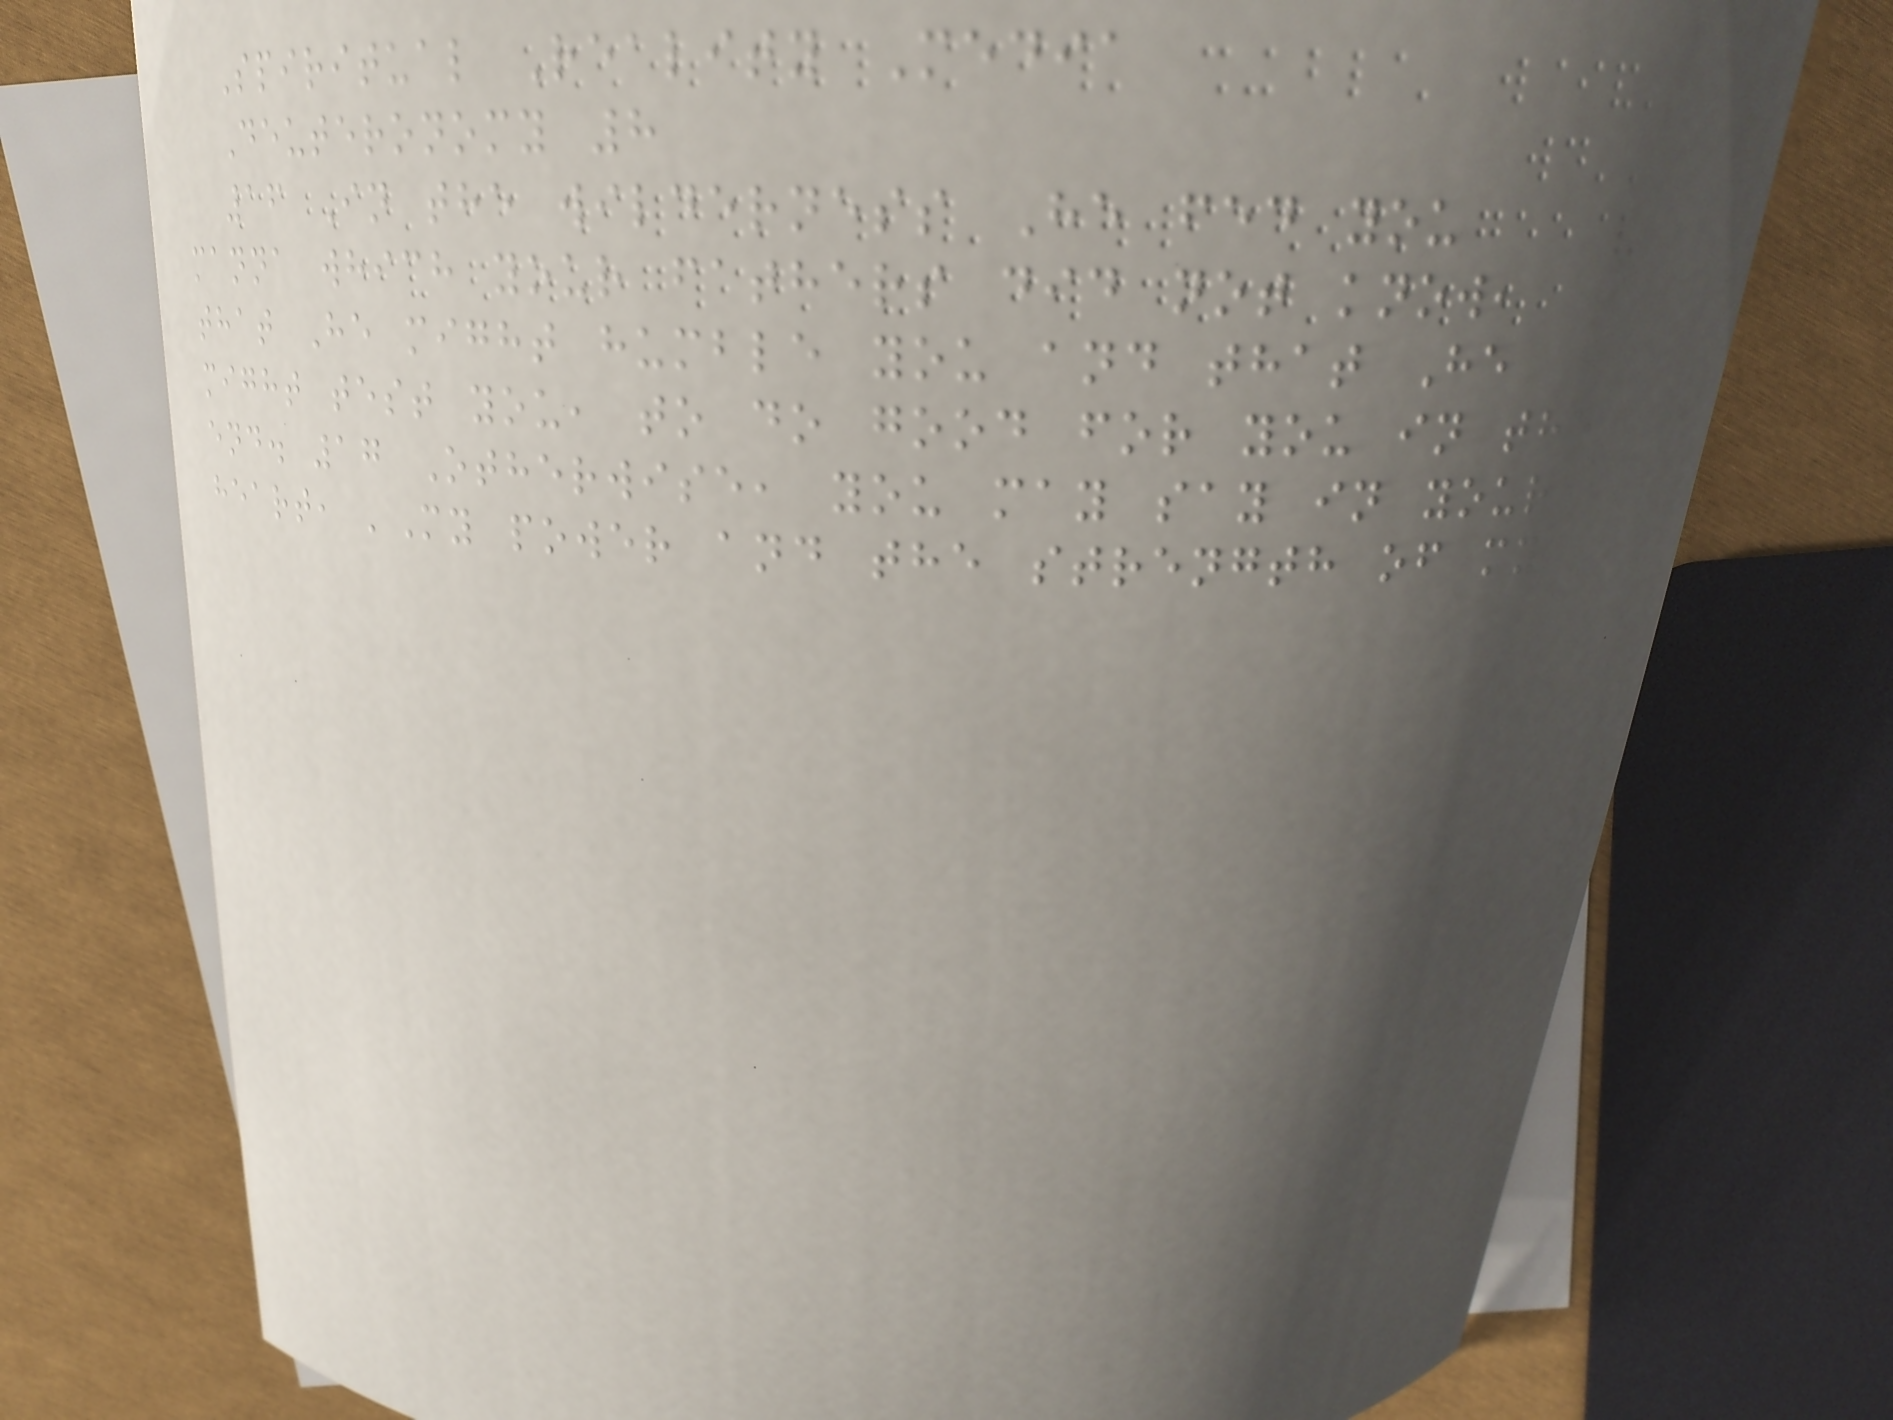Spiritual Reality Media
Deuteronomy 8
16 In the wilderness He fed you
manna which your fathers did not know,
that He might humble you and that He
might test you, to do good for you in the
end. 17 Otherwise, you may say in your
heart, 'My power and the strength of my
